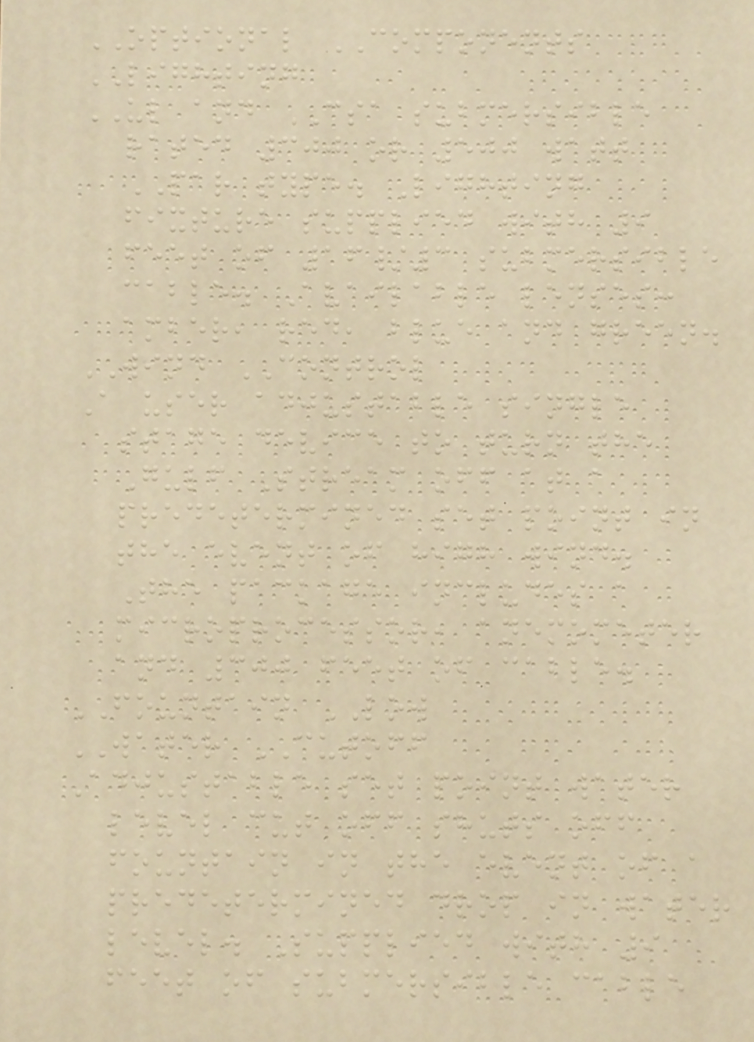OPTIONAL COMPONENTS
LIGHTING
UL and CSA submersible
rated 300 or 500 watt
PAR type. Lighting
fixture supplied with 9
feet of 16/3 submersible
cable. Available lenses:
amber, red, blue and green.
WIND CONTROL
A user adjustable single
stage device to turn the
Gulf Stream off at a
predetermined set point in
the event of high wind.
The package includes a
microprocessor, anemometer
and 300 feet of cable.
FOUNTAIN LOW
WATER CUTOFF
Adjustable set point water
level cut off shuts off
fountain in the event of a
predetermined drop in water
level. Supplied with 9
feet of submersible cable
